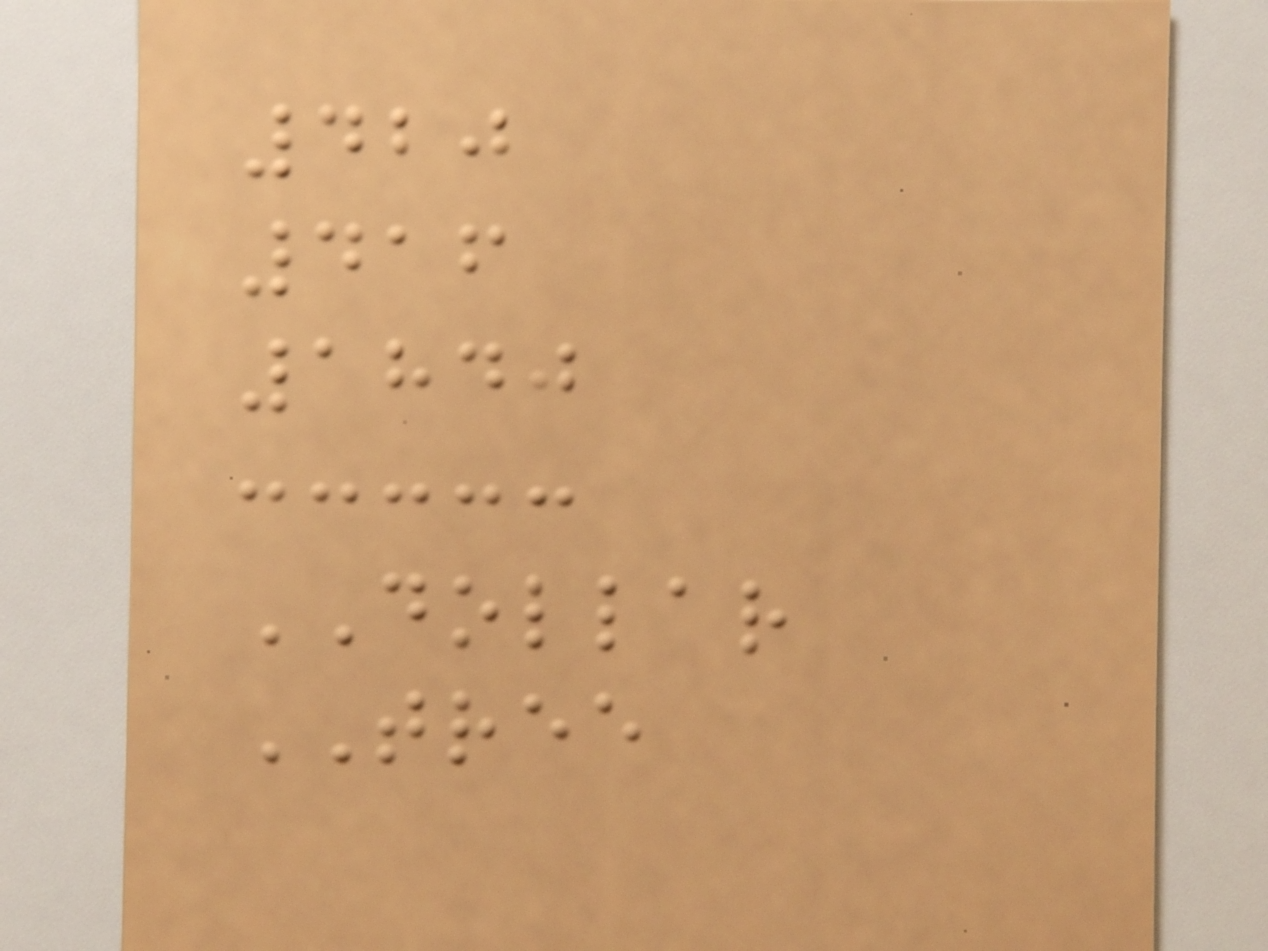420
416
1840
DOLLAR
TREE
